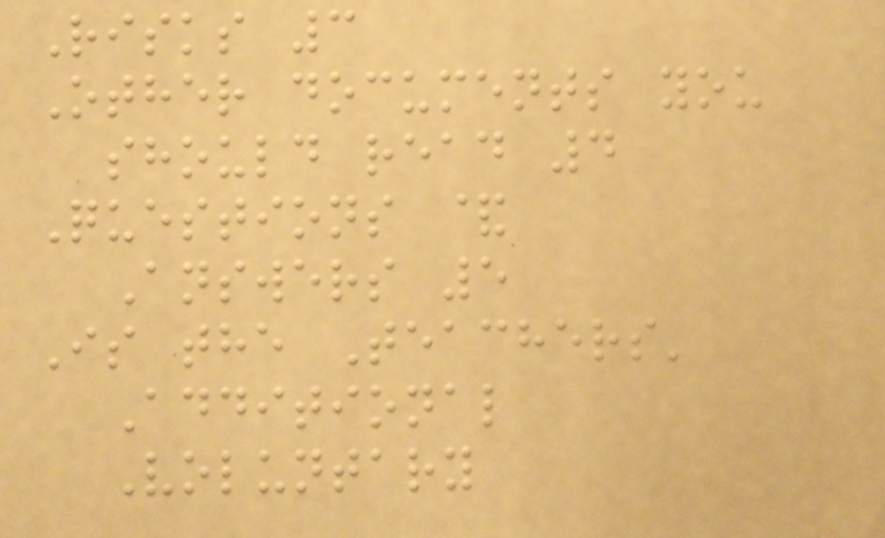Risks 3
Other documents you
should read 4
Questions &
Answers 5
Is the Teachers'
Additional
Voluntary
